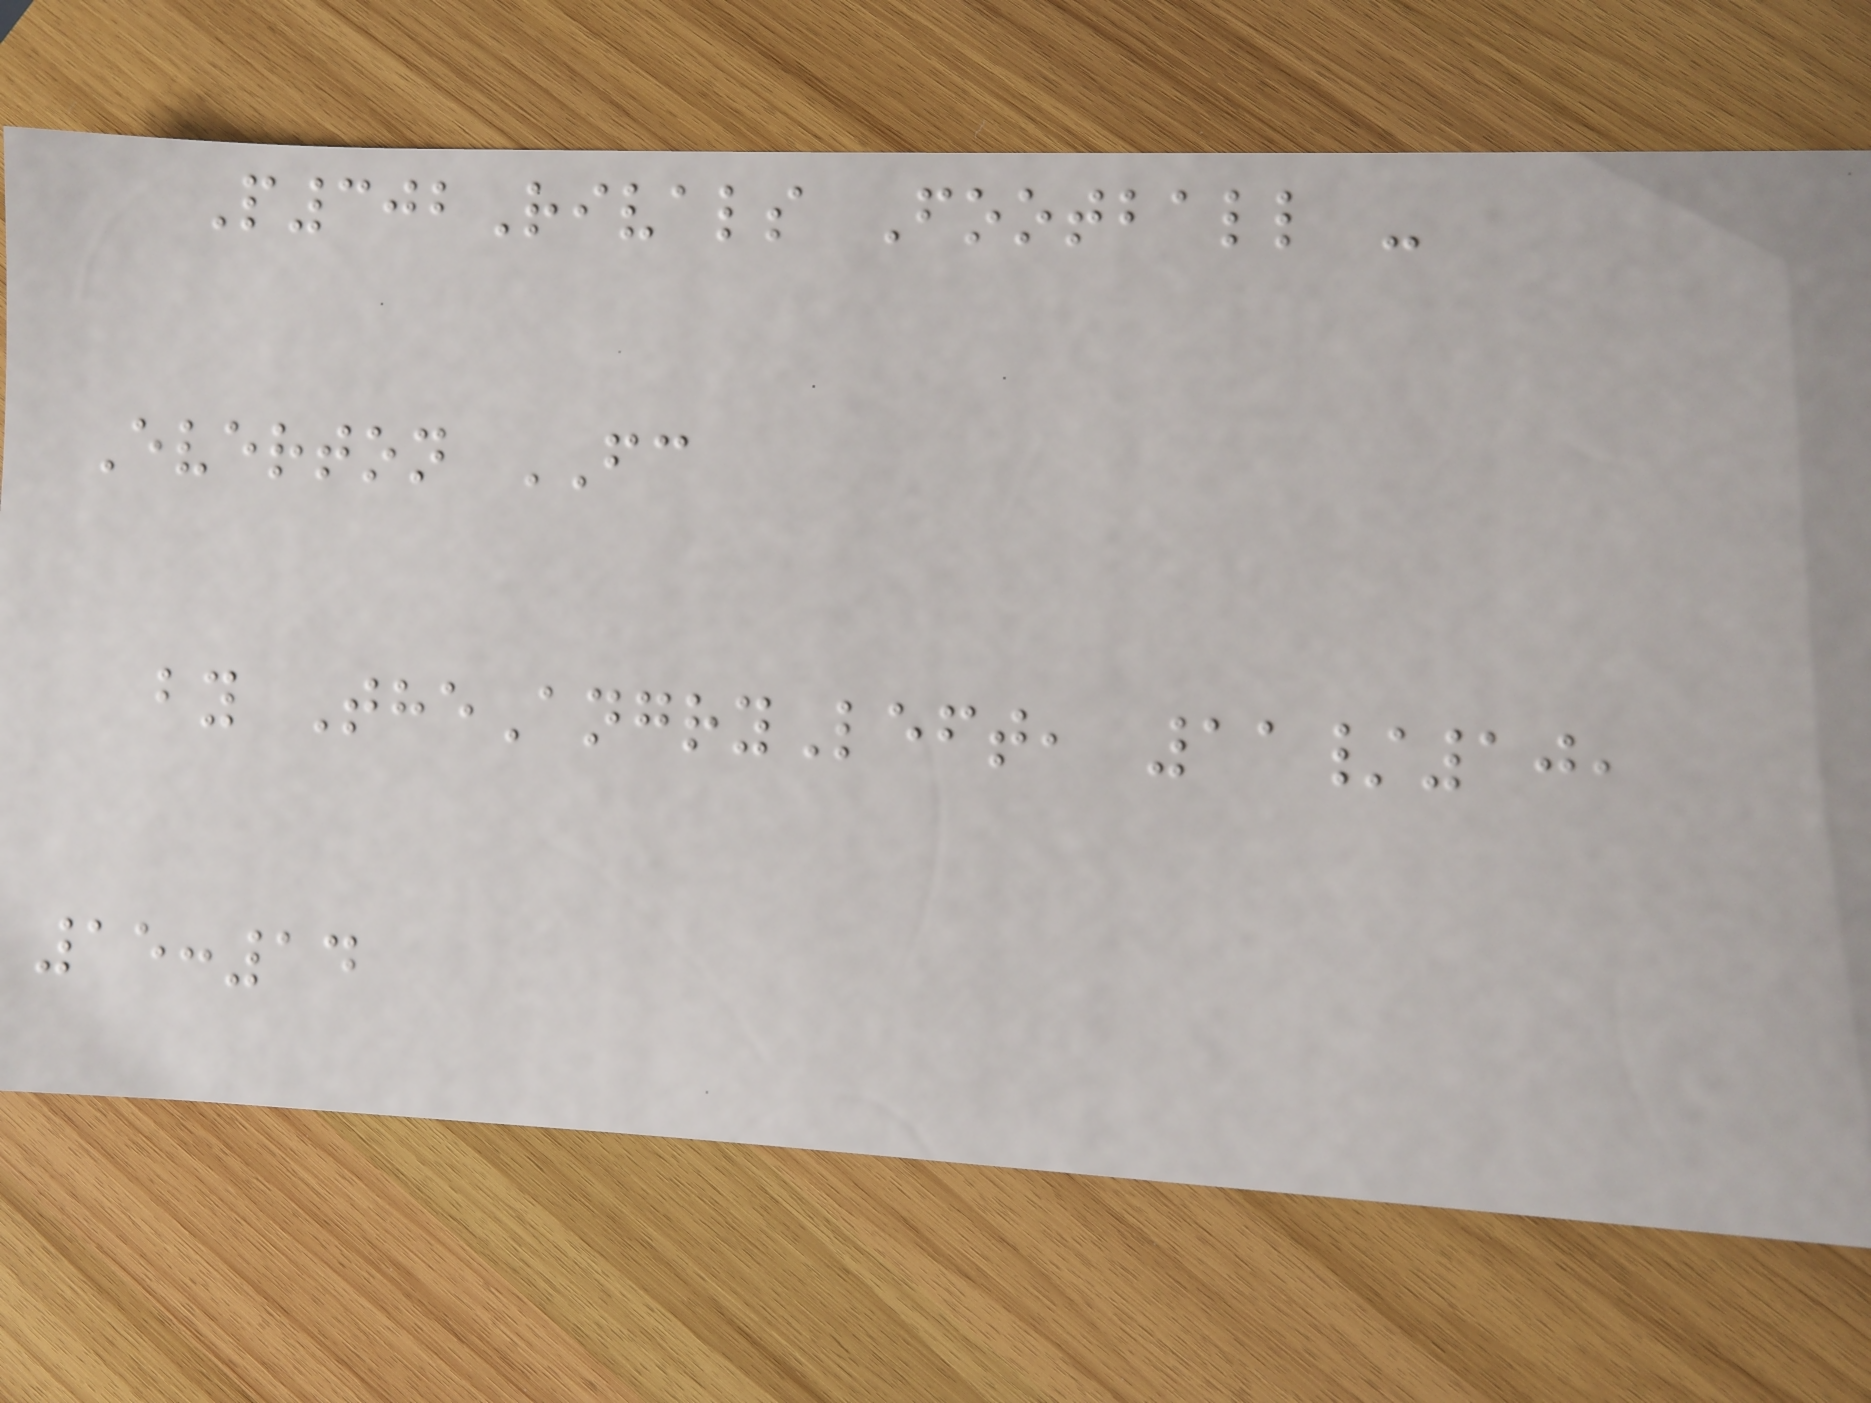P302Rivals Football -
Everton FC
by TheAngryLeft, 11/10,
15:14
